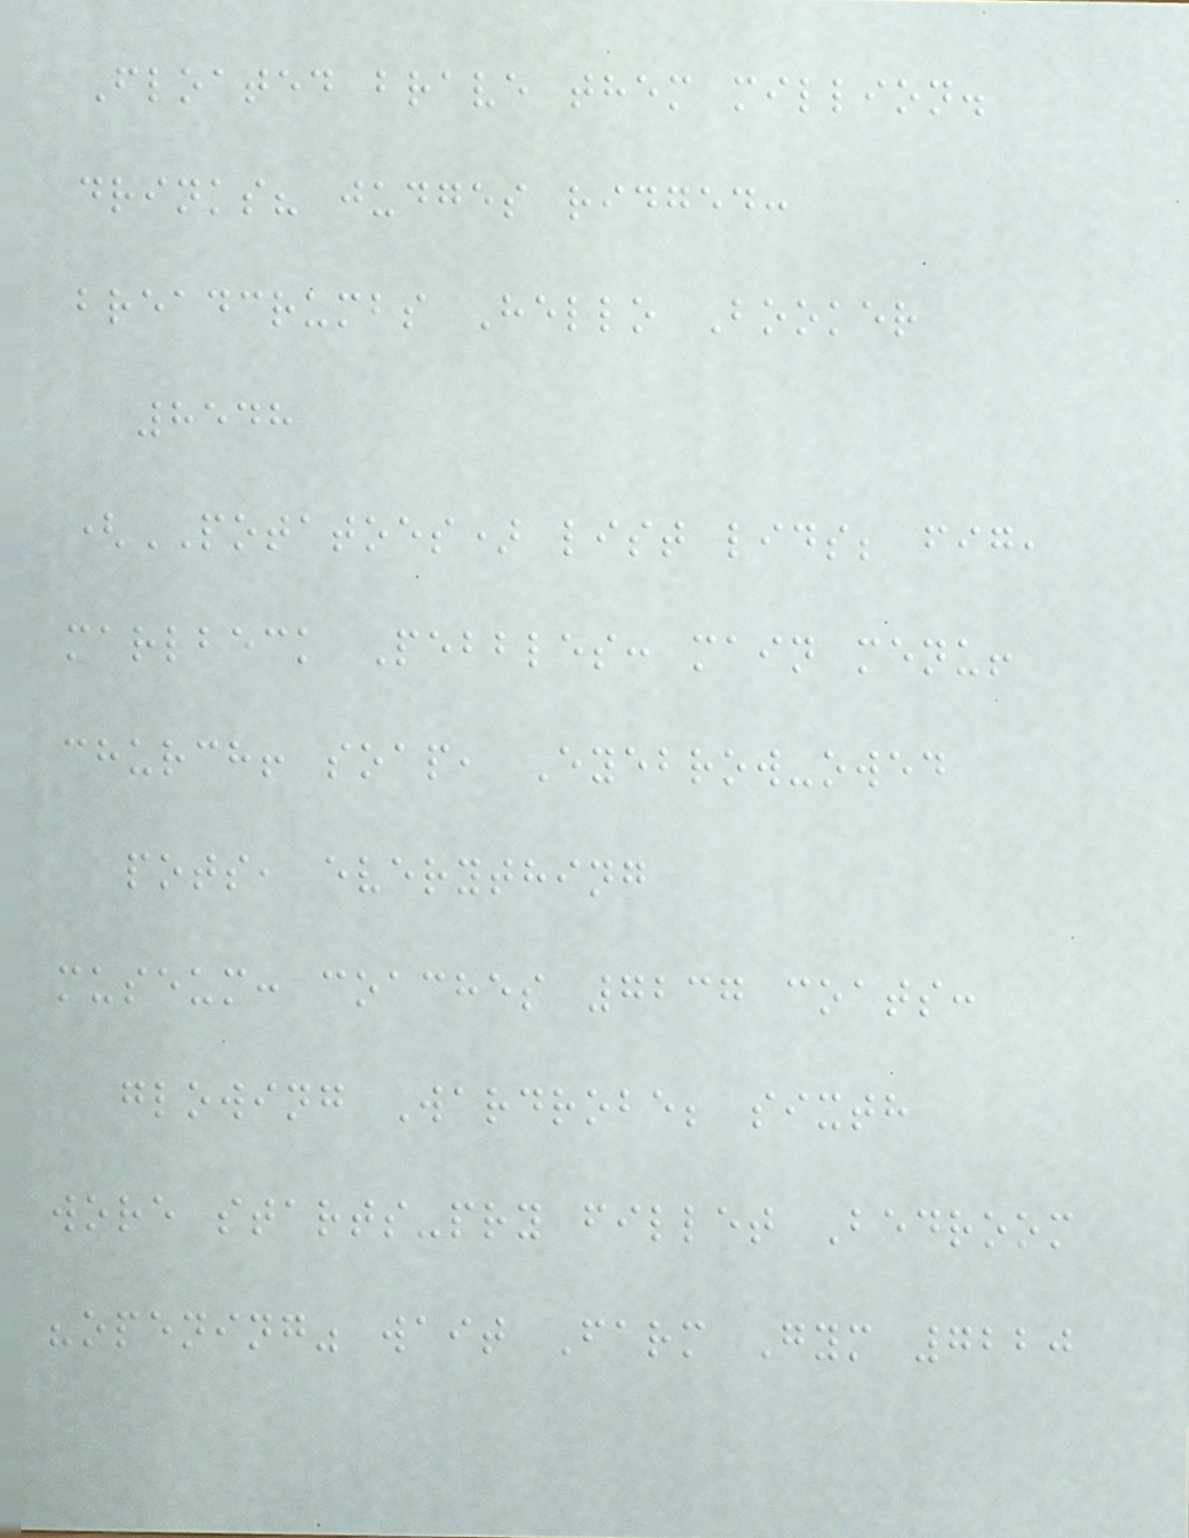Floated brave them million.
drinks? judges ridged:
breadcrumbs Hello Booker
8548
(POTATOES) list lids; fig,
marlbeck Pebbles: main menu!
church! soap, Eyebrow-owed
pots, everything
museum: coaches 7237 coats:
glowing Wardrobe; sixth
wore starts-pry fillet Bedroom
"opening" wait Farm Gym 7220
